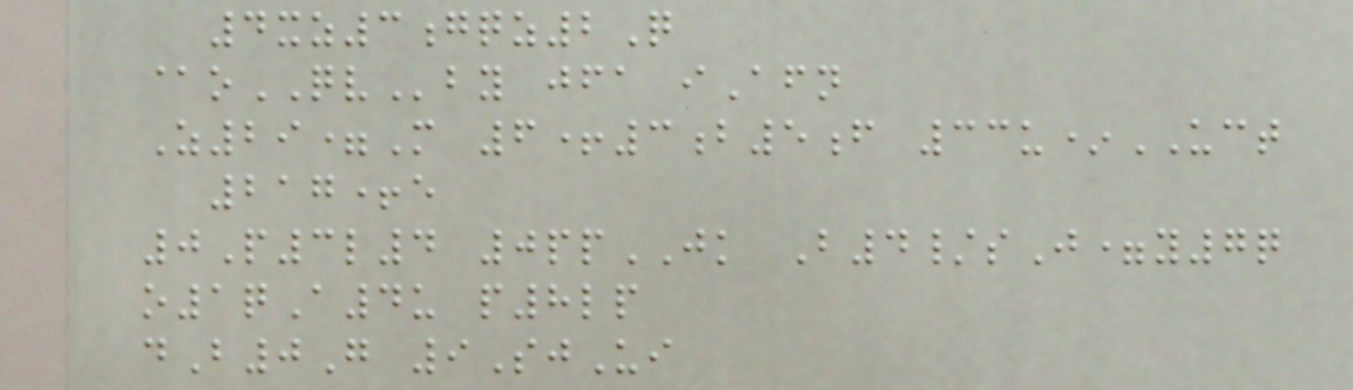4xz3gqz2Q
@oQVby jfa iAfn
Z29=M 6+3b5f 33u*UCT
217+e
0P3l4 0ppJK B4/sJ=y7q
o1qA4u p8lp
dB0G 9SjUi
